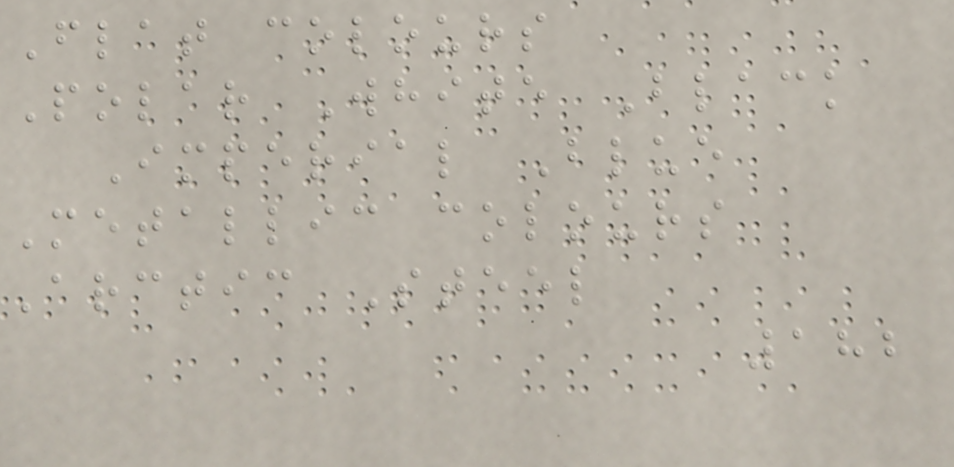Flat colours
Polar White Black
Imperial Blue
Metallic colours
Arctic Steel
182
